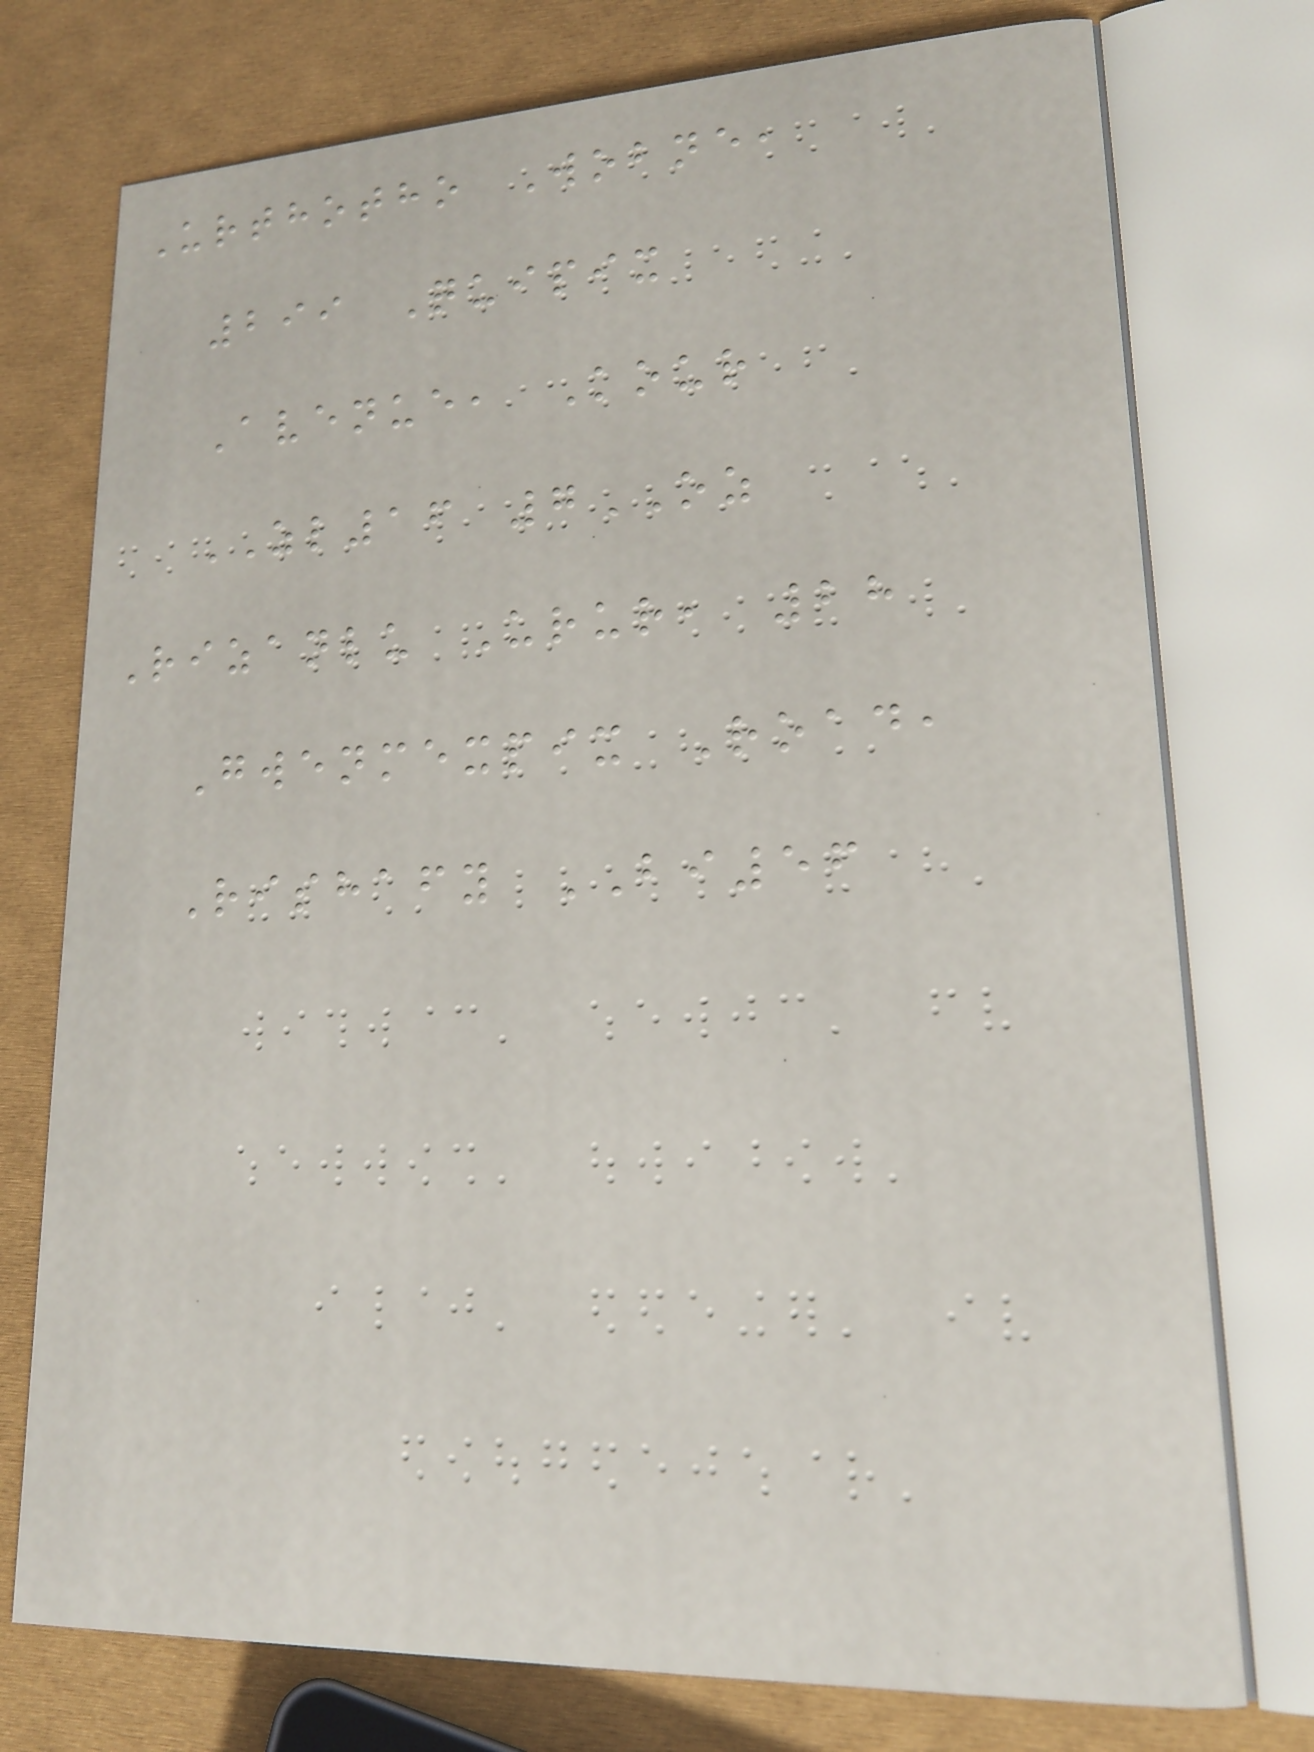Urthotho Wobne,
299 Quipix
Avenue, Kour
ZL16 7OZ
Rizanlu Urur, 28
Gwenmexpix Road,
Rishafy BI56
